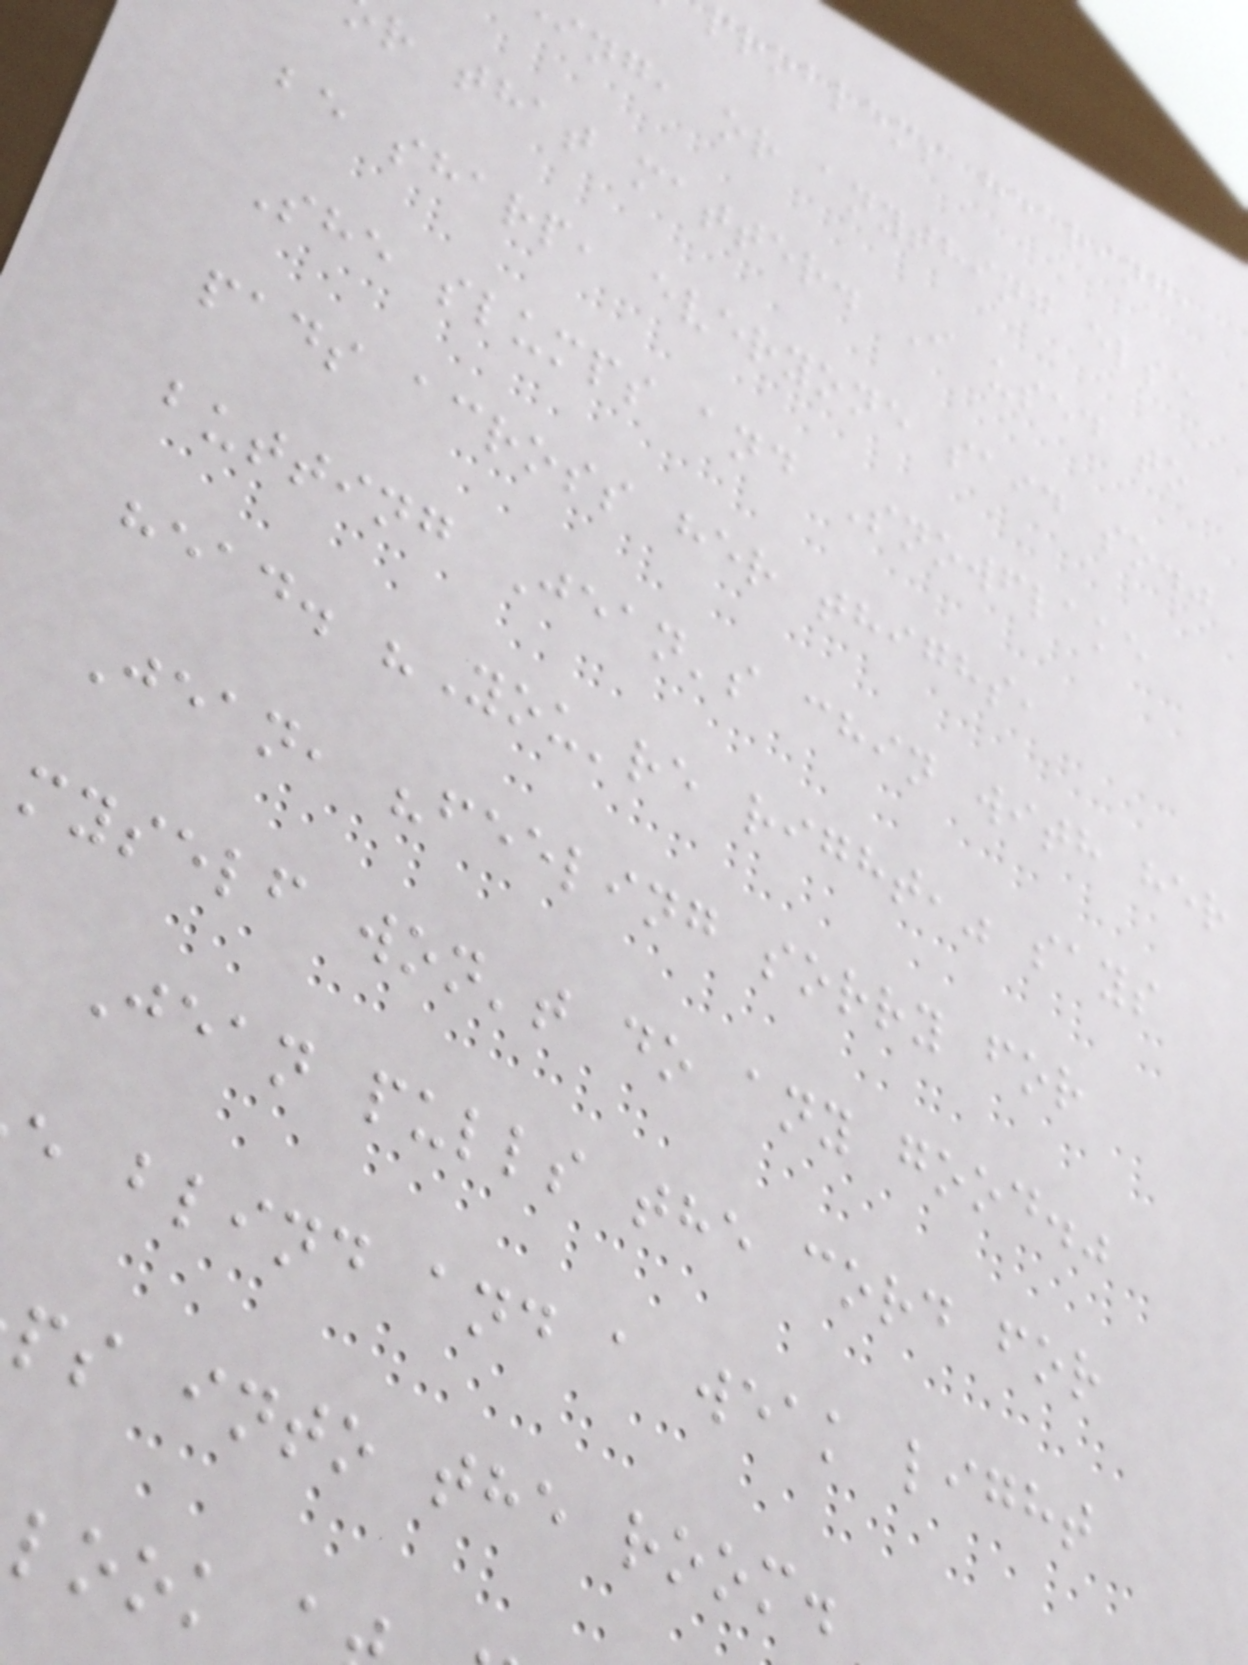problems hearing,
ing, or anything else
r that matter. I used to
be sharp, everyone said so."
She slumps and Snowflake
pads across her thighs,
butting Jean's chin with her
head. "You're right," says
Jean, "feeling sorry for
myself won't do any good."
Jean pulls the cord for
e blind and a weak light
ps into the room.
